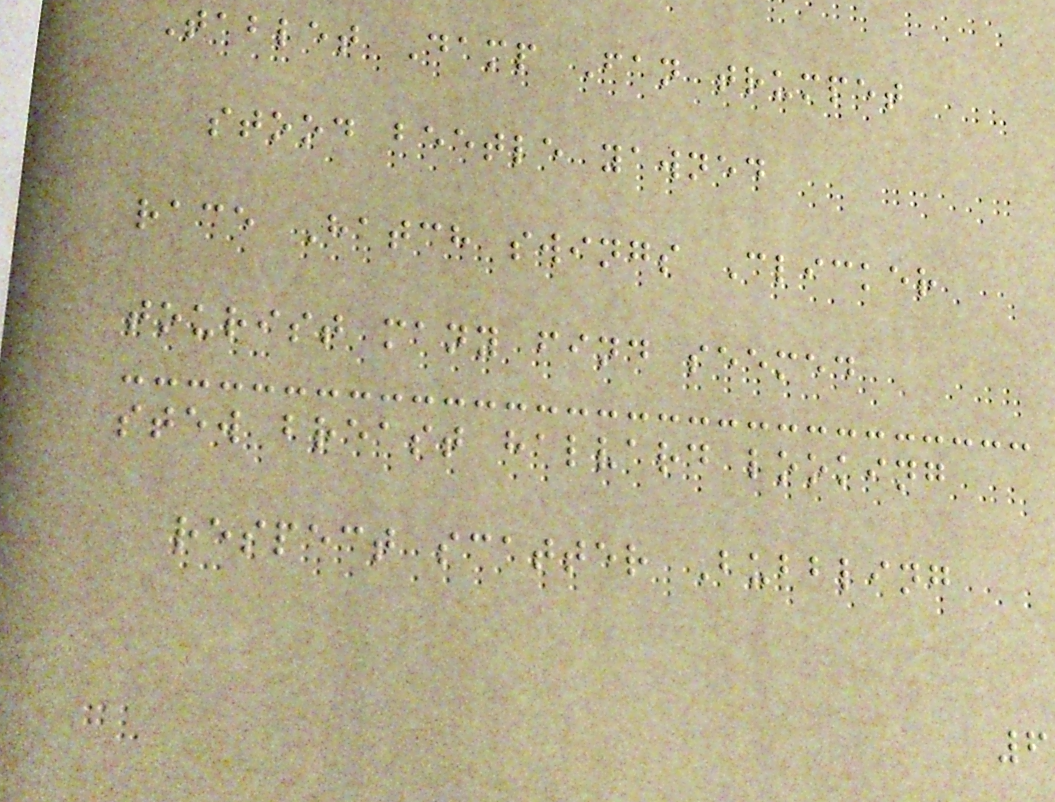Tablet Damp Fan trumpet
stood beetle yawned
race Hatch swings Clicker
tourist many find seemed
stew breast halvard looking
respect scatter Bubbling
6
